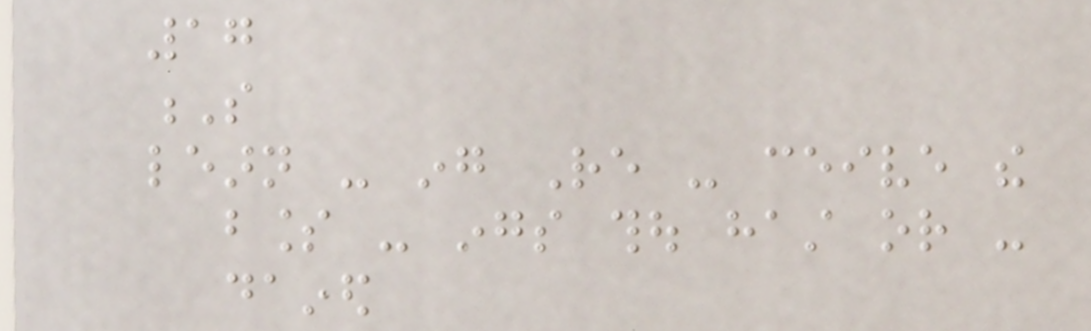17
S
learn - ing Re - ceive the
bless - ings thou hast or -
dained
